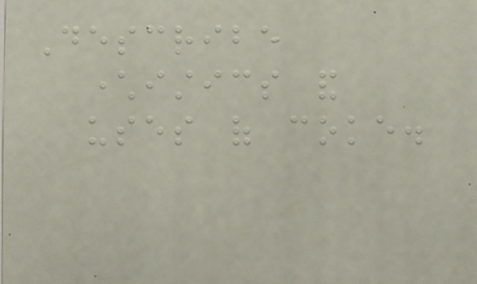Describe
characteristics and
uses of coke.
